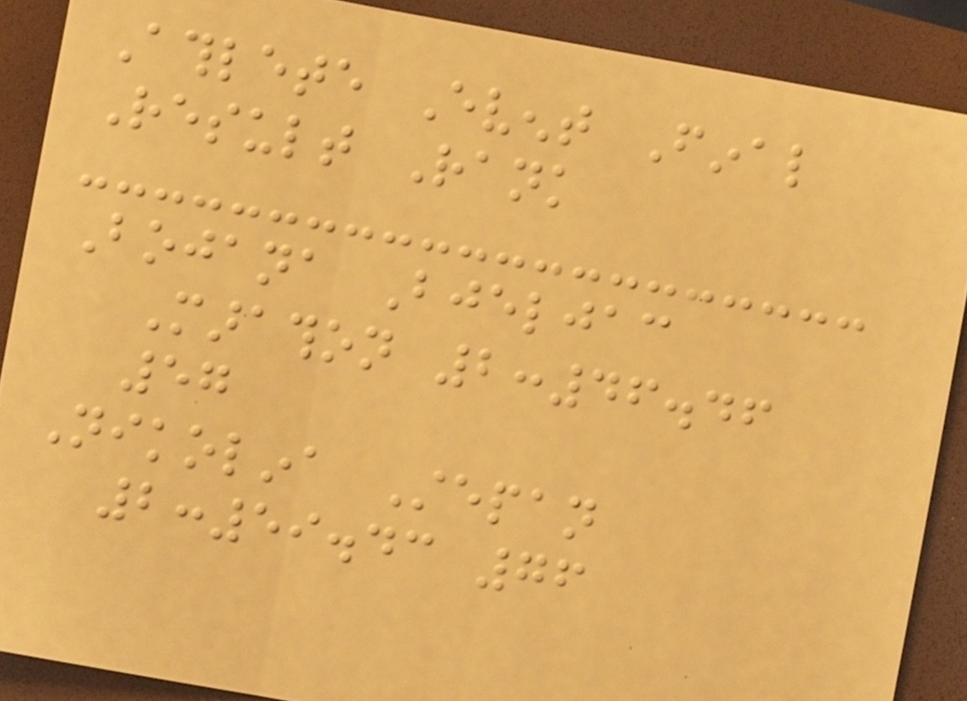Athlete Event Final
Result Rank
Bojana Bjeljac
Marathon 2:46.46
57
Nikolina Stepan
2:59.43 76
